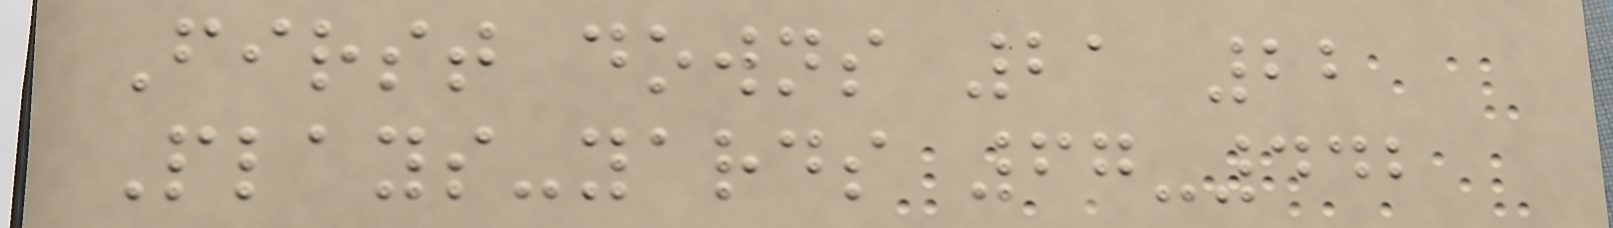First downs 21 22
Plays-yards 67-442
